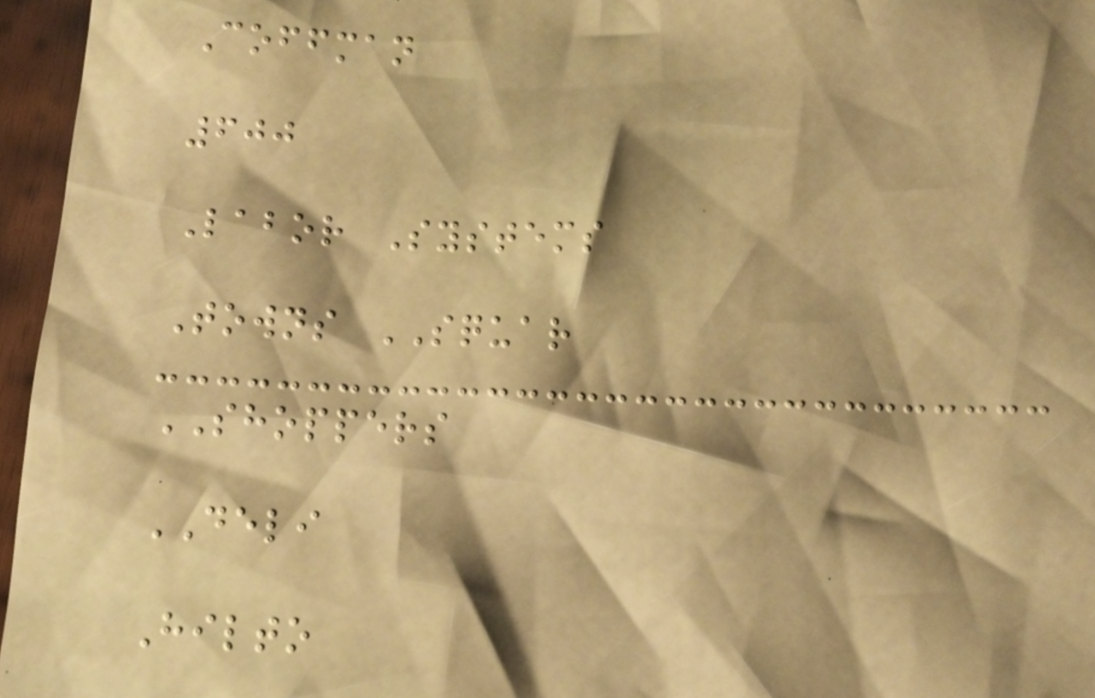Coffman
600
Labor Systems
Towns SQUAR
SHOPPERS
DELI
Hilto
